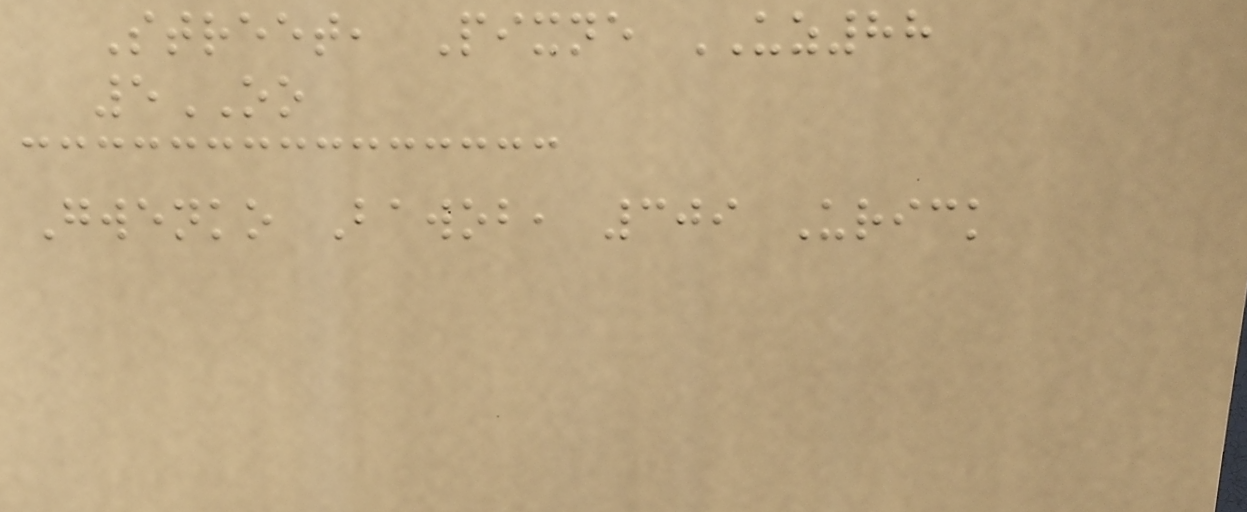Street, Pixne UZ88
5OO
Gwenko Bawob, 309 Urick
